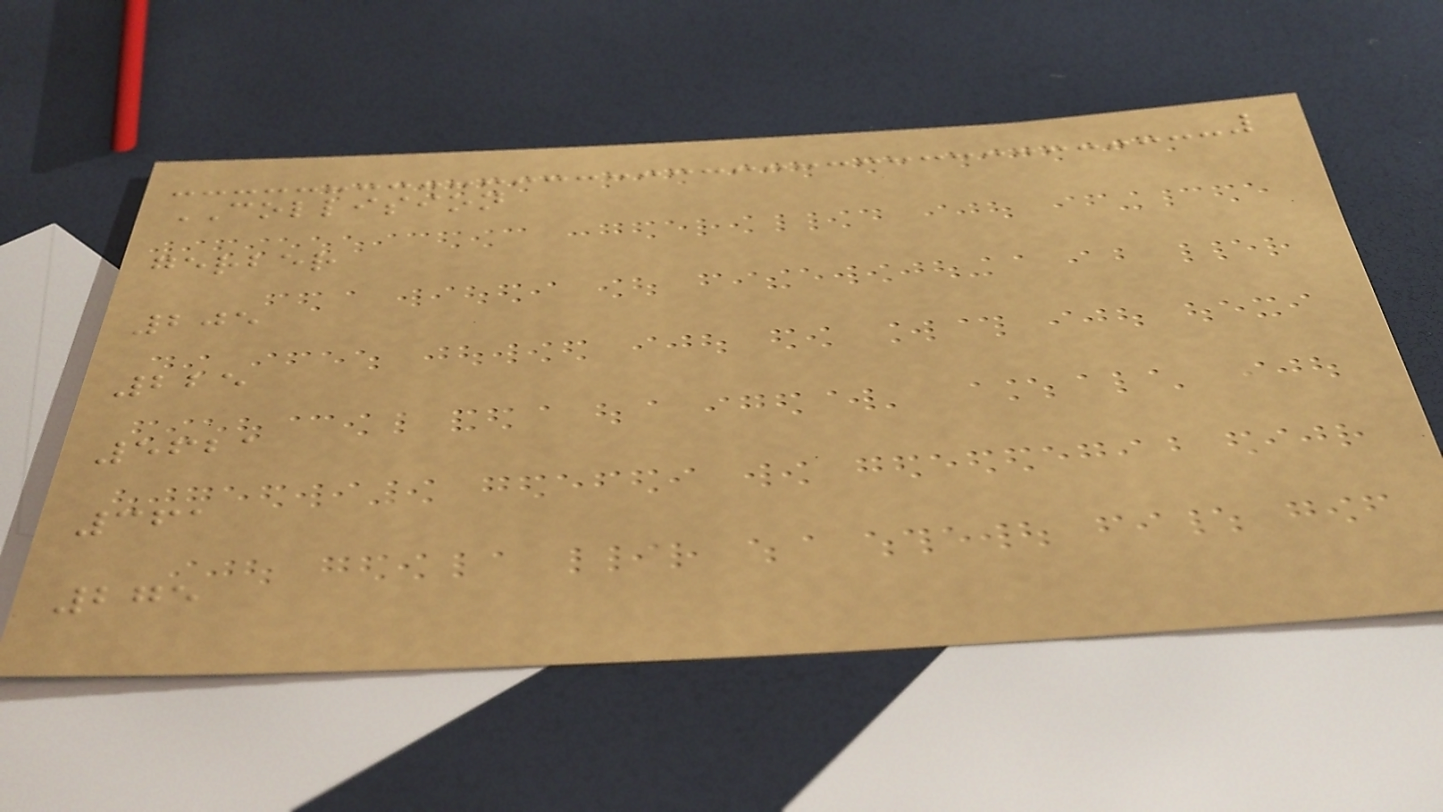COLLISION
gerber
205
225
5621
361
275
